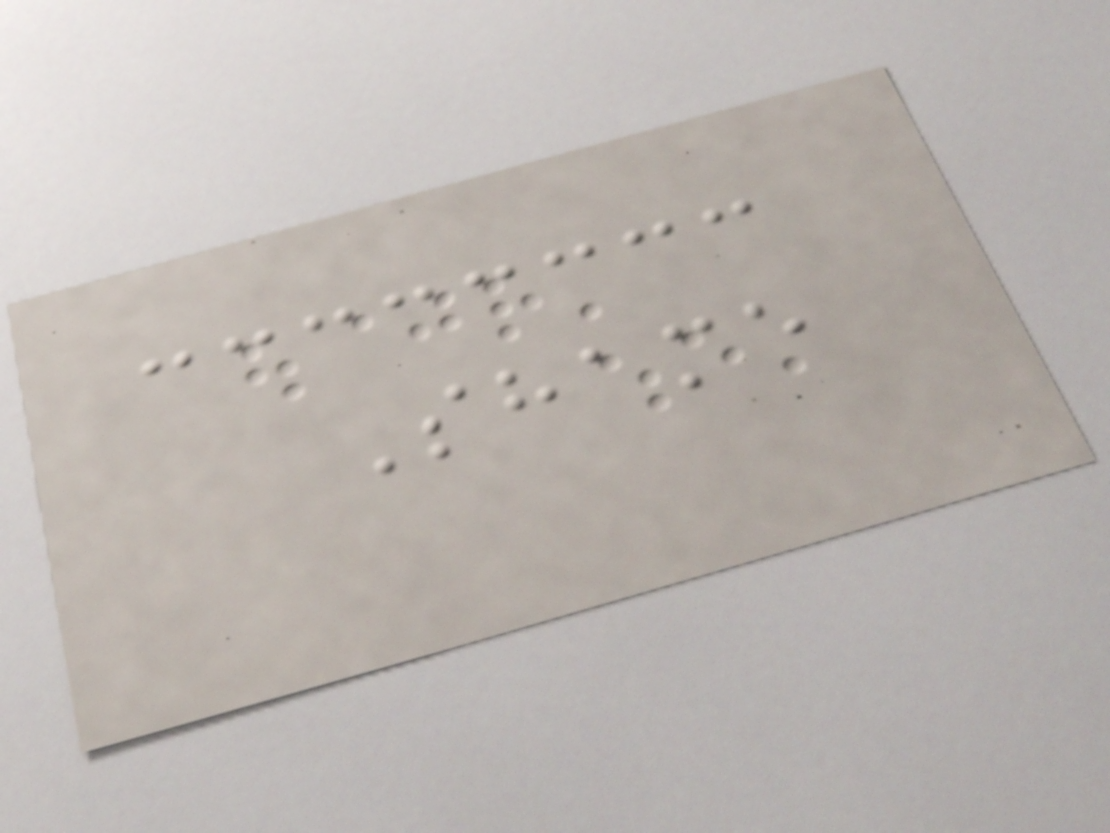Shame
